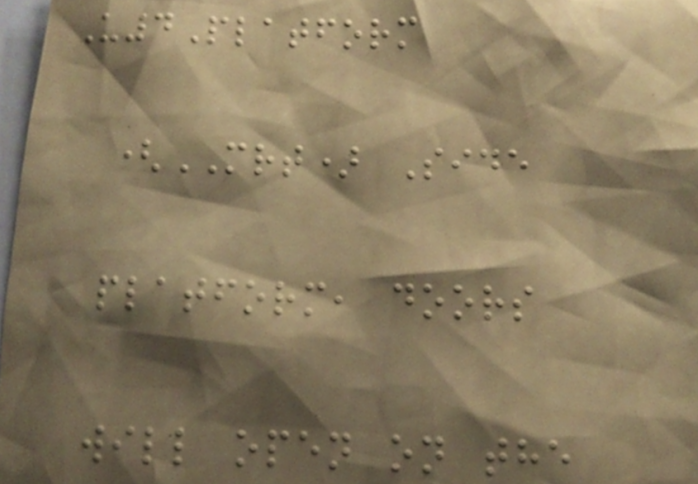U4Platform
(MRT) Side
platform, doors
will open on the
